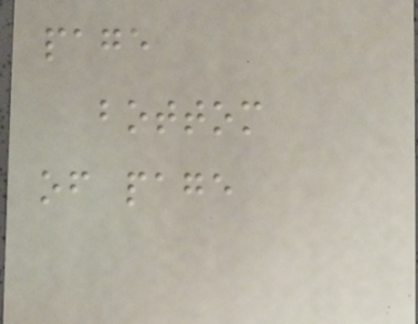page
bottom
of page
